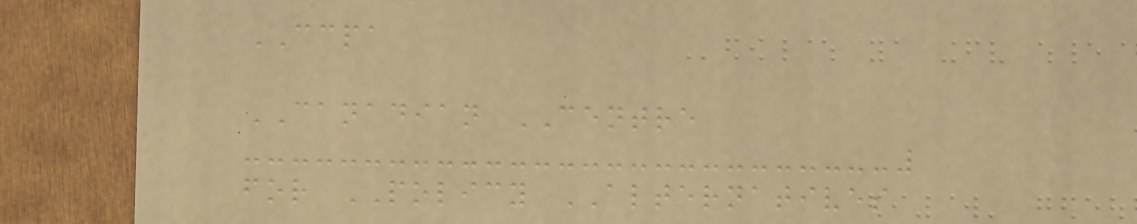CCPA
CANADIAN CENTRE
for POLICY ALTERNATIVES
